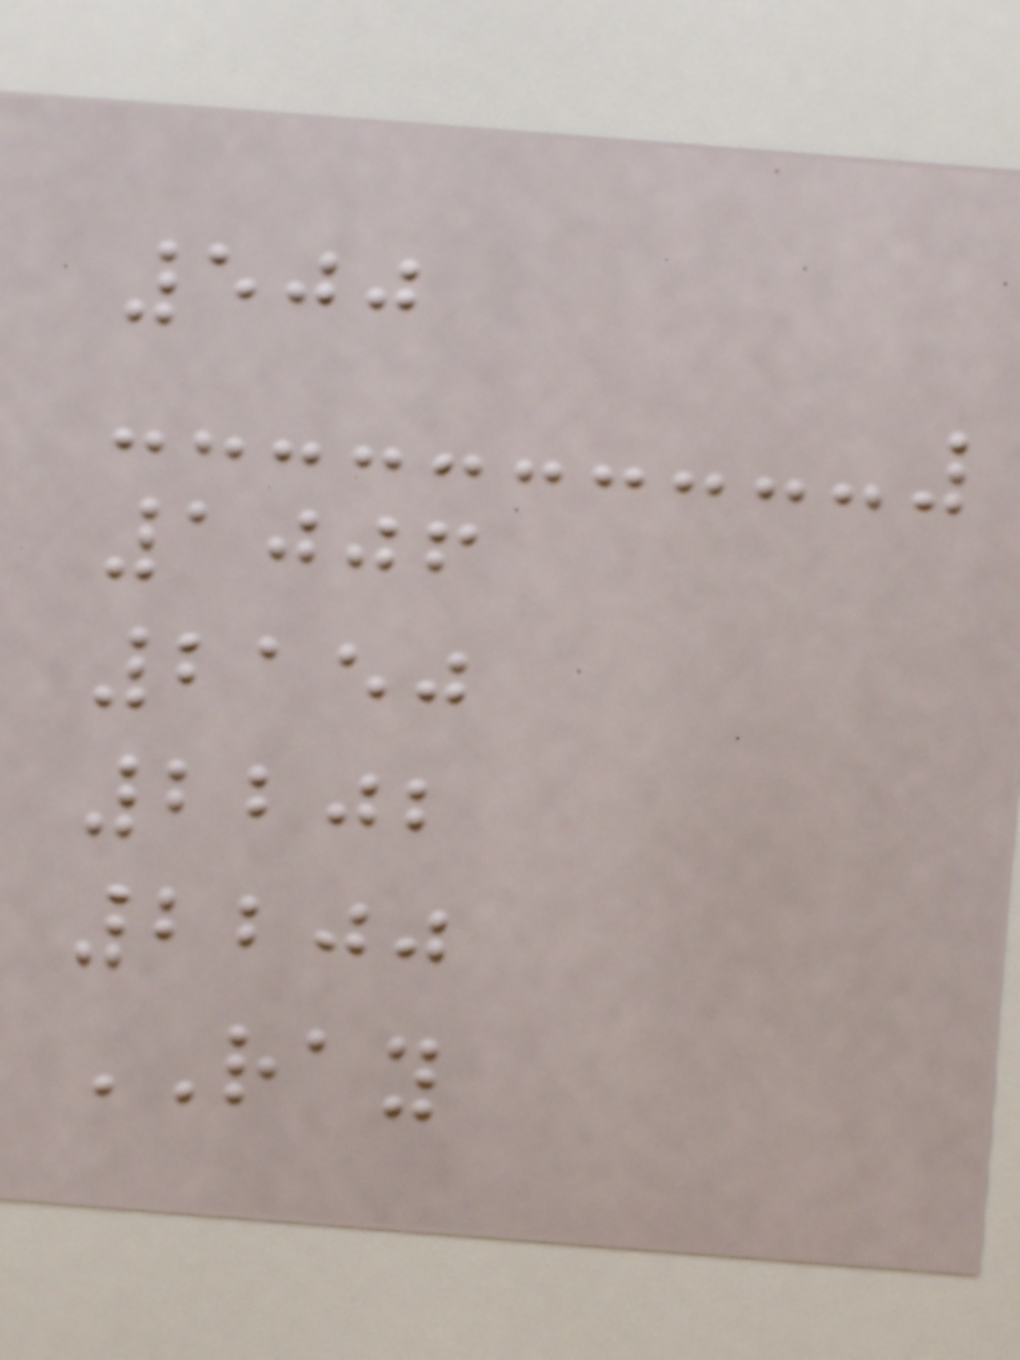500
1006
2150
2202
2200
RAY
